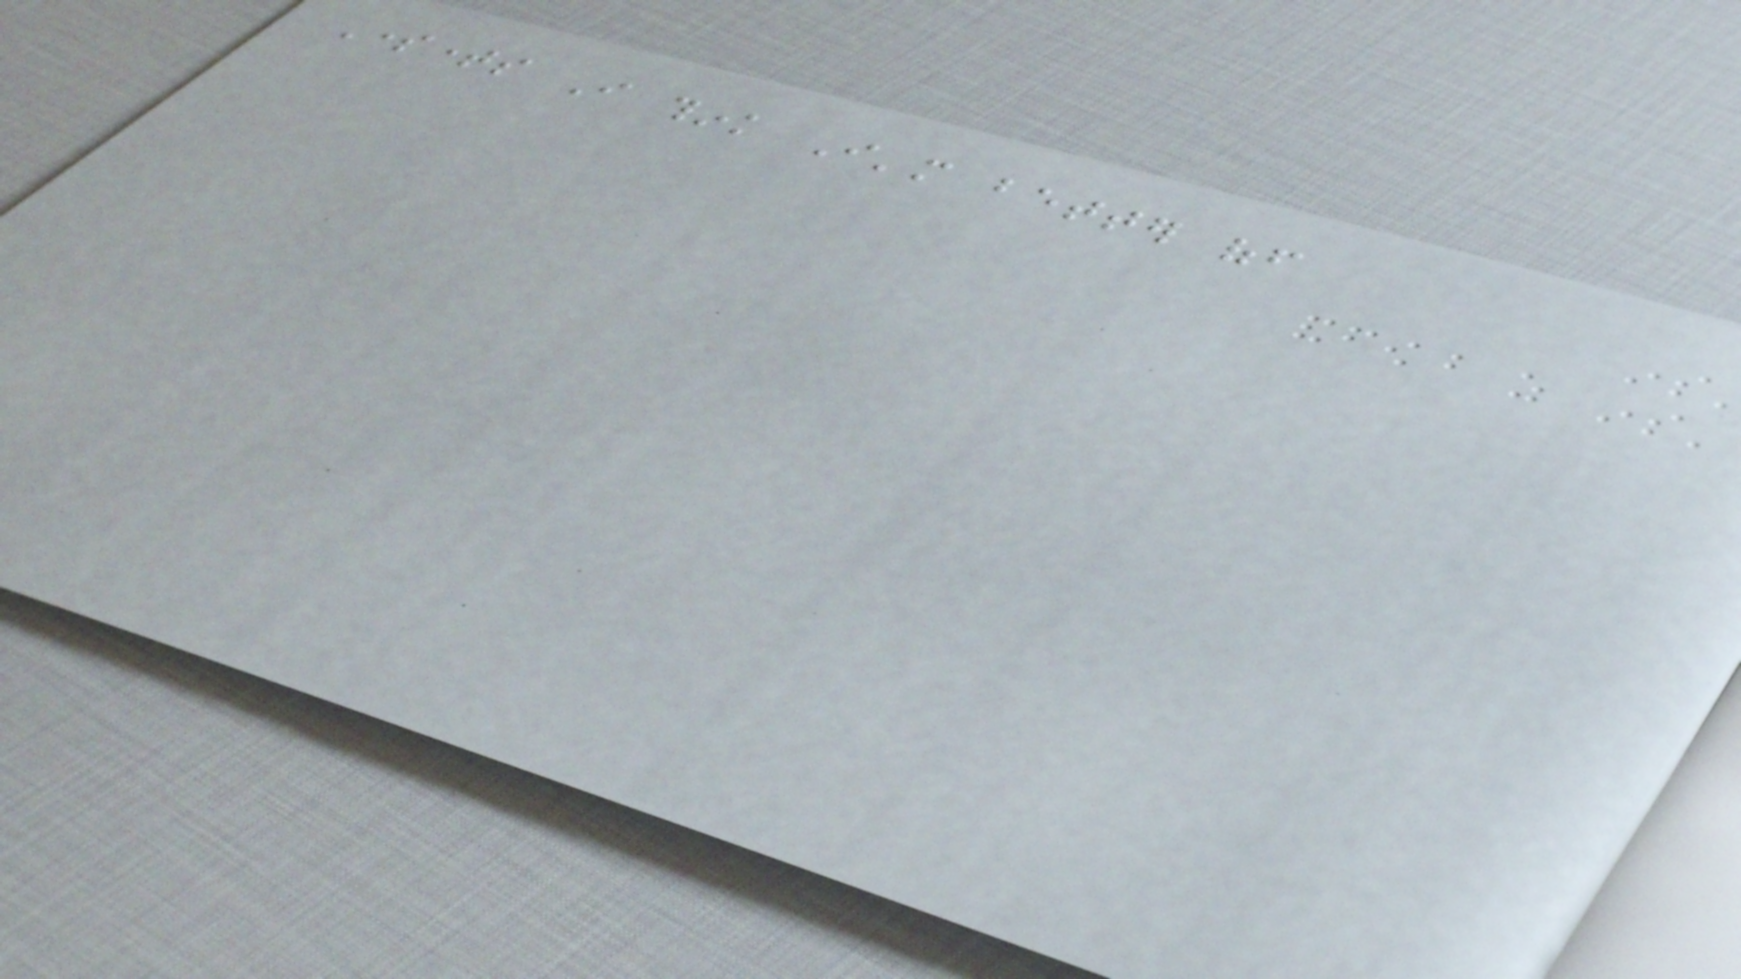Sometimes I think I'm better off
